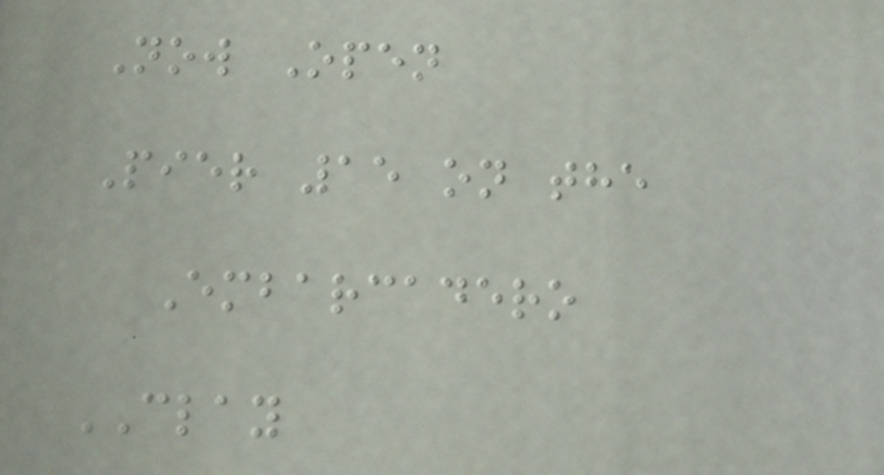Now Open
Pier 15 on the
Embarcadero
CLAY
